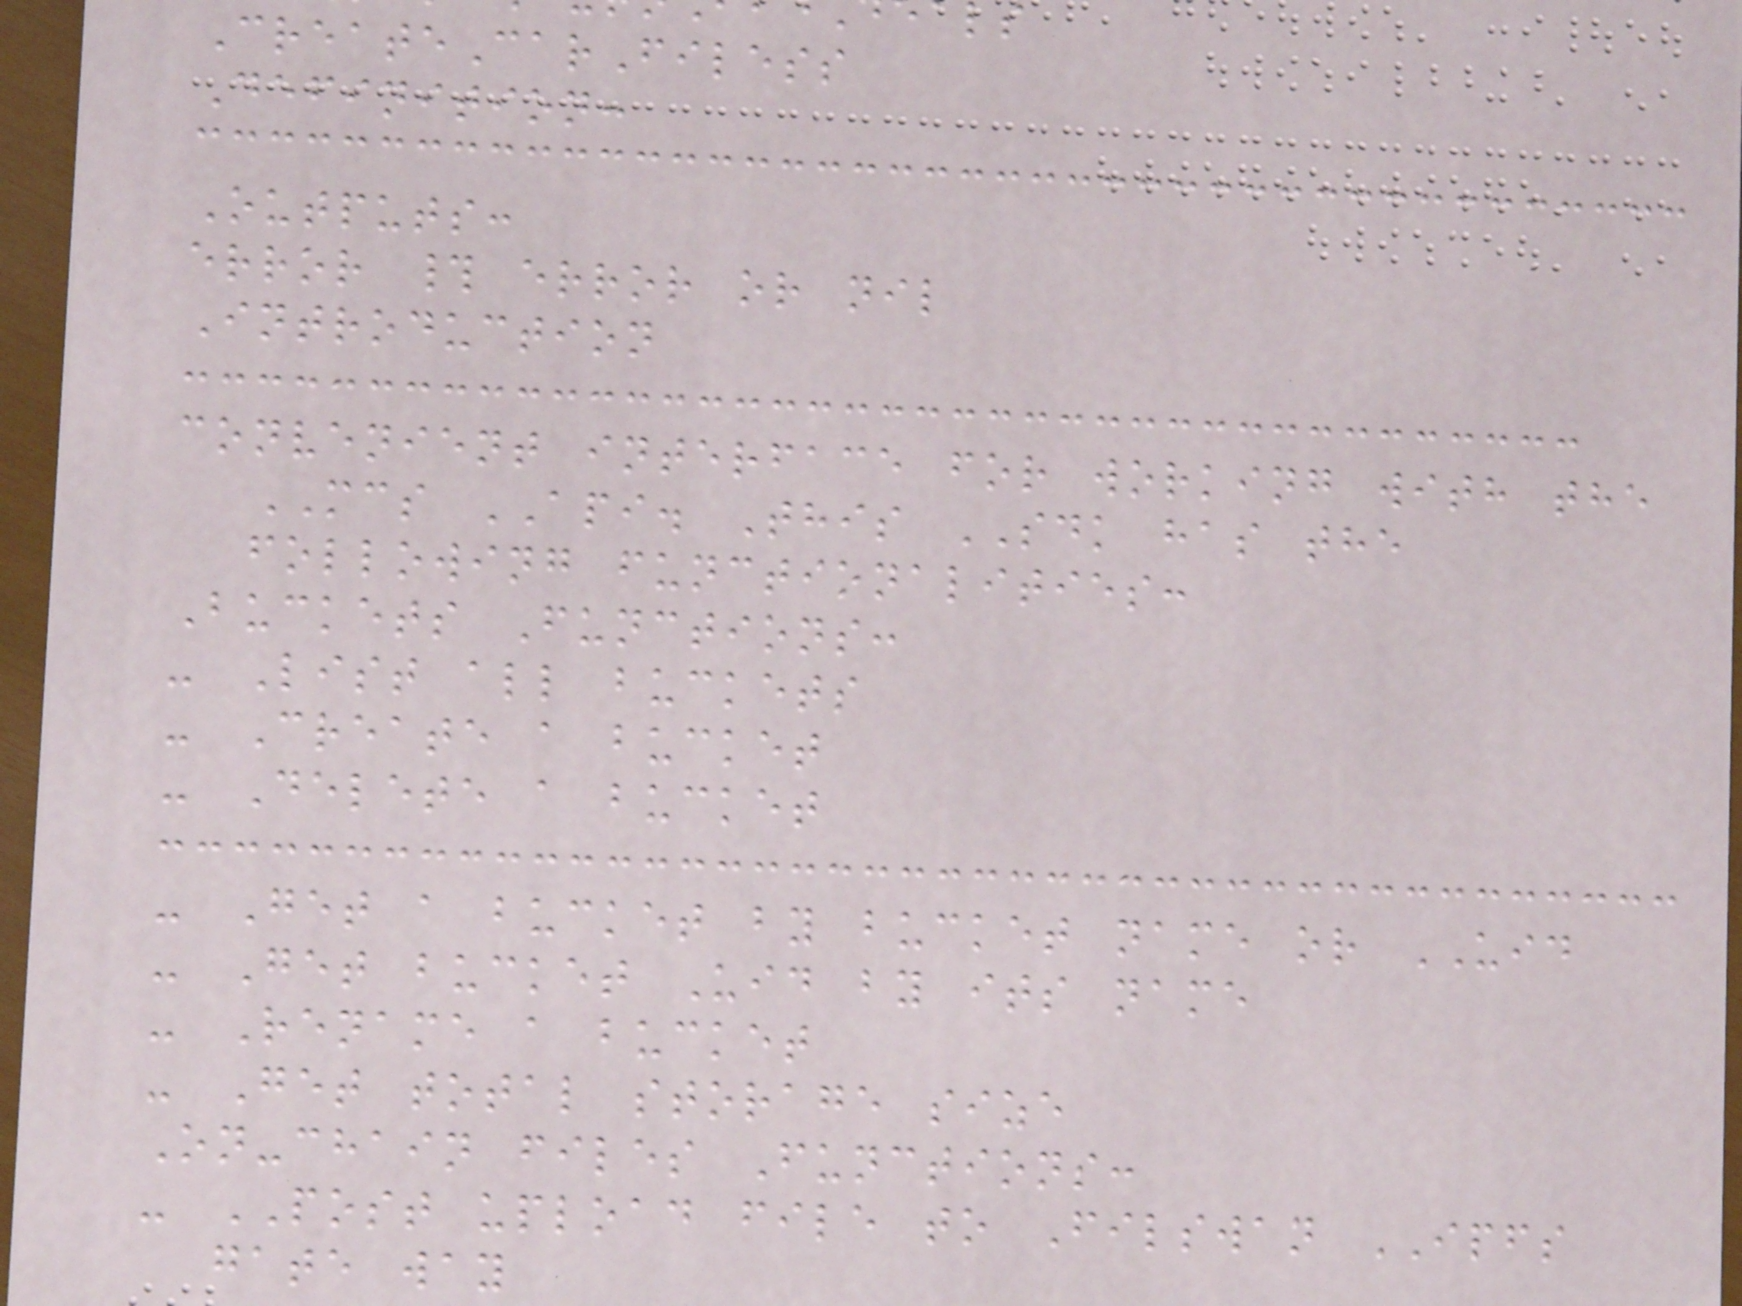CreateCarFiless
Definition:
Outputs:
error # error or nil
Introduction
convenient interface for working with the
MCS API. This SDK has the
following functionalities:
Buckets Functions:
- List all buckets
- Create a bucket
- Delete a bucket
- Get a bucket by bucket name or UID
- Get bucket Uid by its name
- Rename a bucket
- Get total storage size
On-chain files Functions:
- POST upload file to Filswan IPFS
gate way
